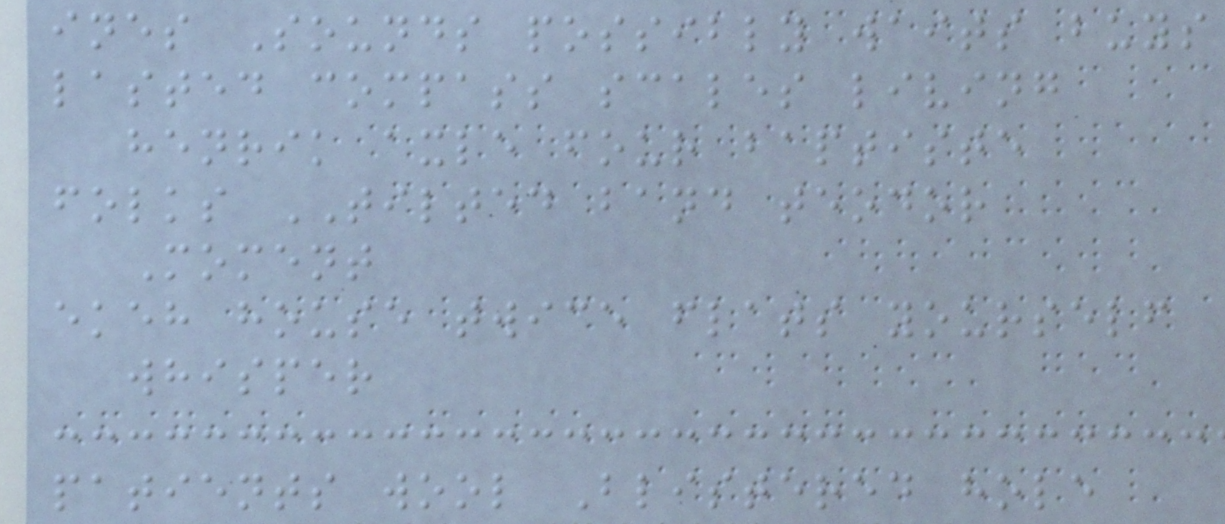ines Sounds possibly waits buys
lasted compass scales living
henrik axle four baptiste
folks TILTED band teodor
Moment
ekeh house twice flats yourself
whisper
patients wool Blistered hole
